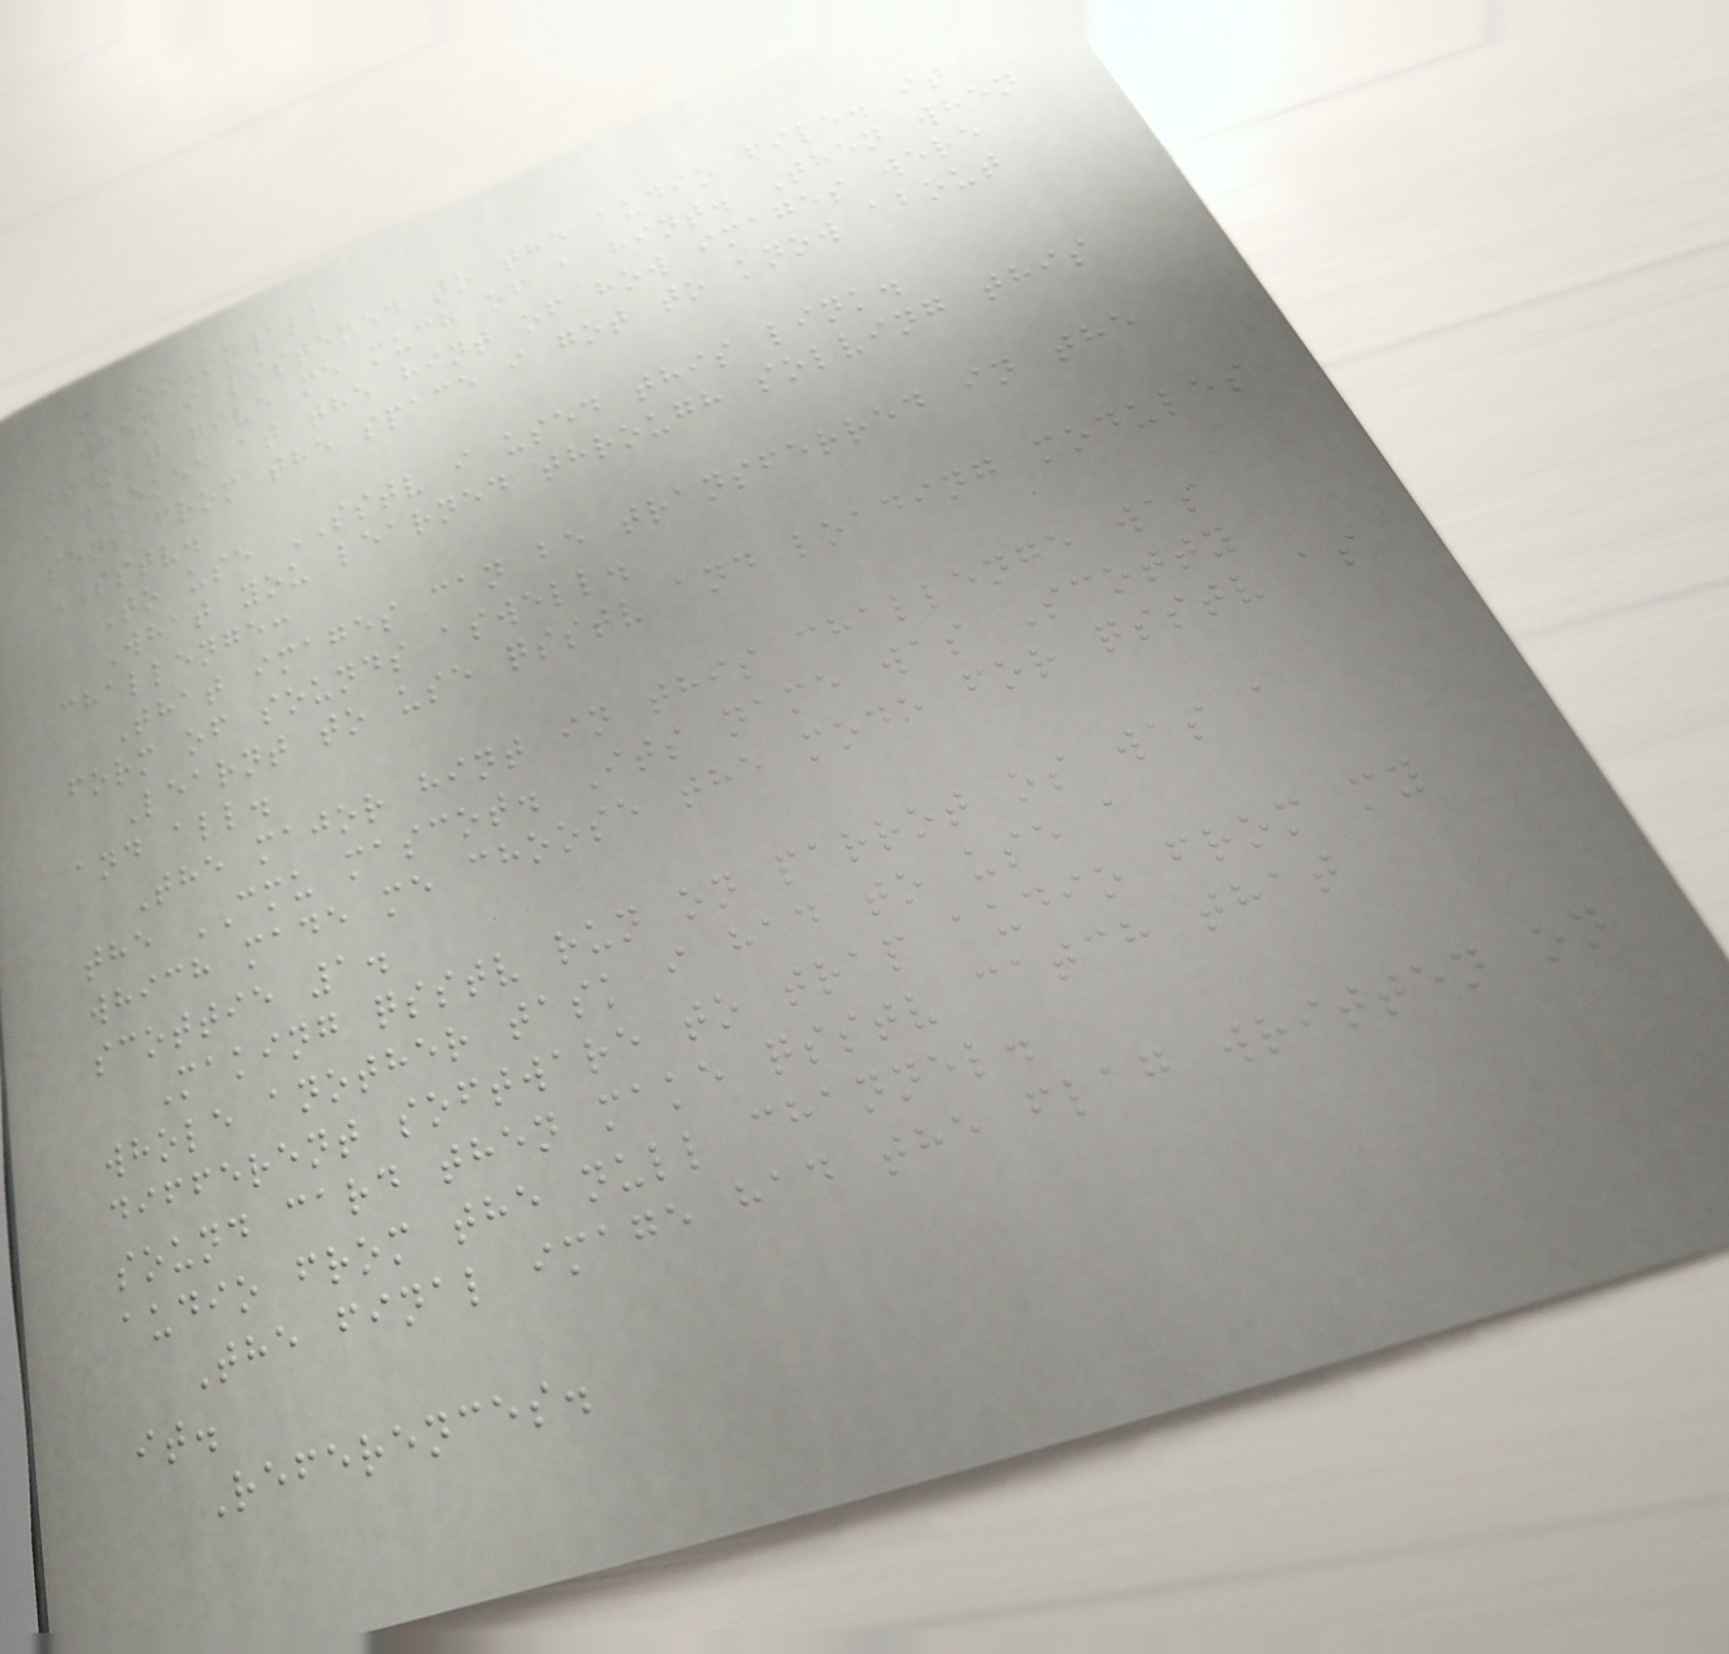mOOnwalk
when i listened to the audio file. it
didn't give me much of a hint. Then when
i looked at the hint of how images were
sent from the space i got to know about
SSTV.
To use SSTV i used this link.
What you learned through solving this
challenge:
That images can be transferred in the
form of sounds aswell.
Learnt to use qsstv and loading modules
and all.
The major hint in this challenge was
the CMU mascot. Its name was Scotty
which made me choose the mode for qsstv as
scottie 1.
Making qsstv run on parrot os was a
whole another task i had to use a
different software to trap audio from my
sound card then make qsstv catch that
audio from the null channel.
The final image had the flag written on
it.
References.
